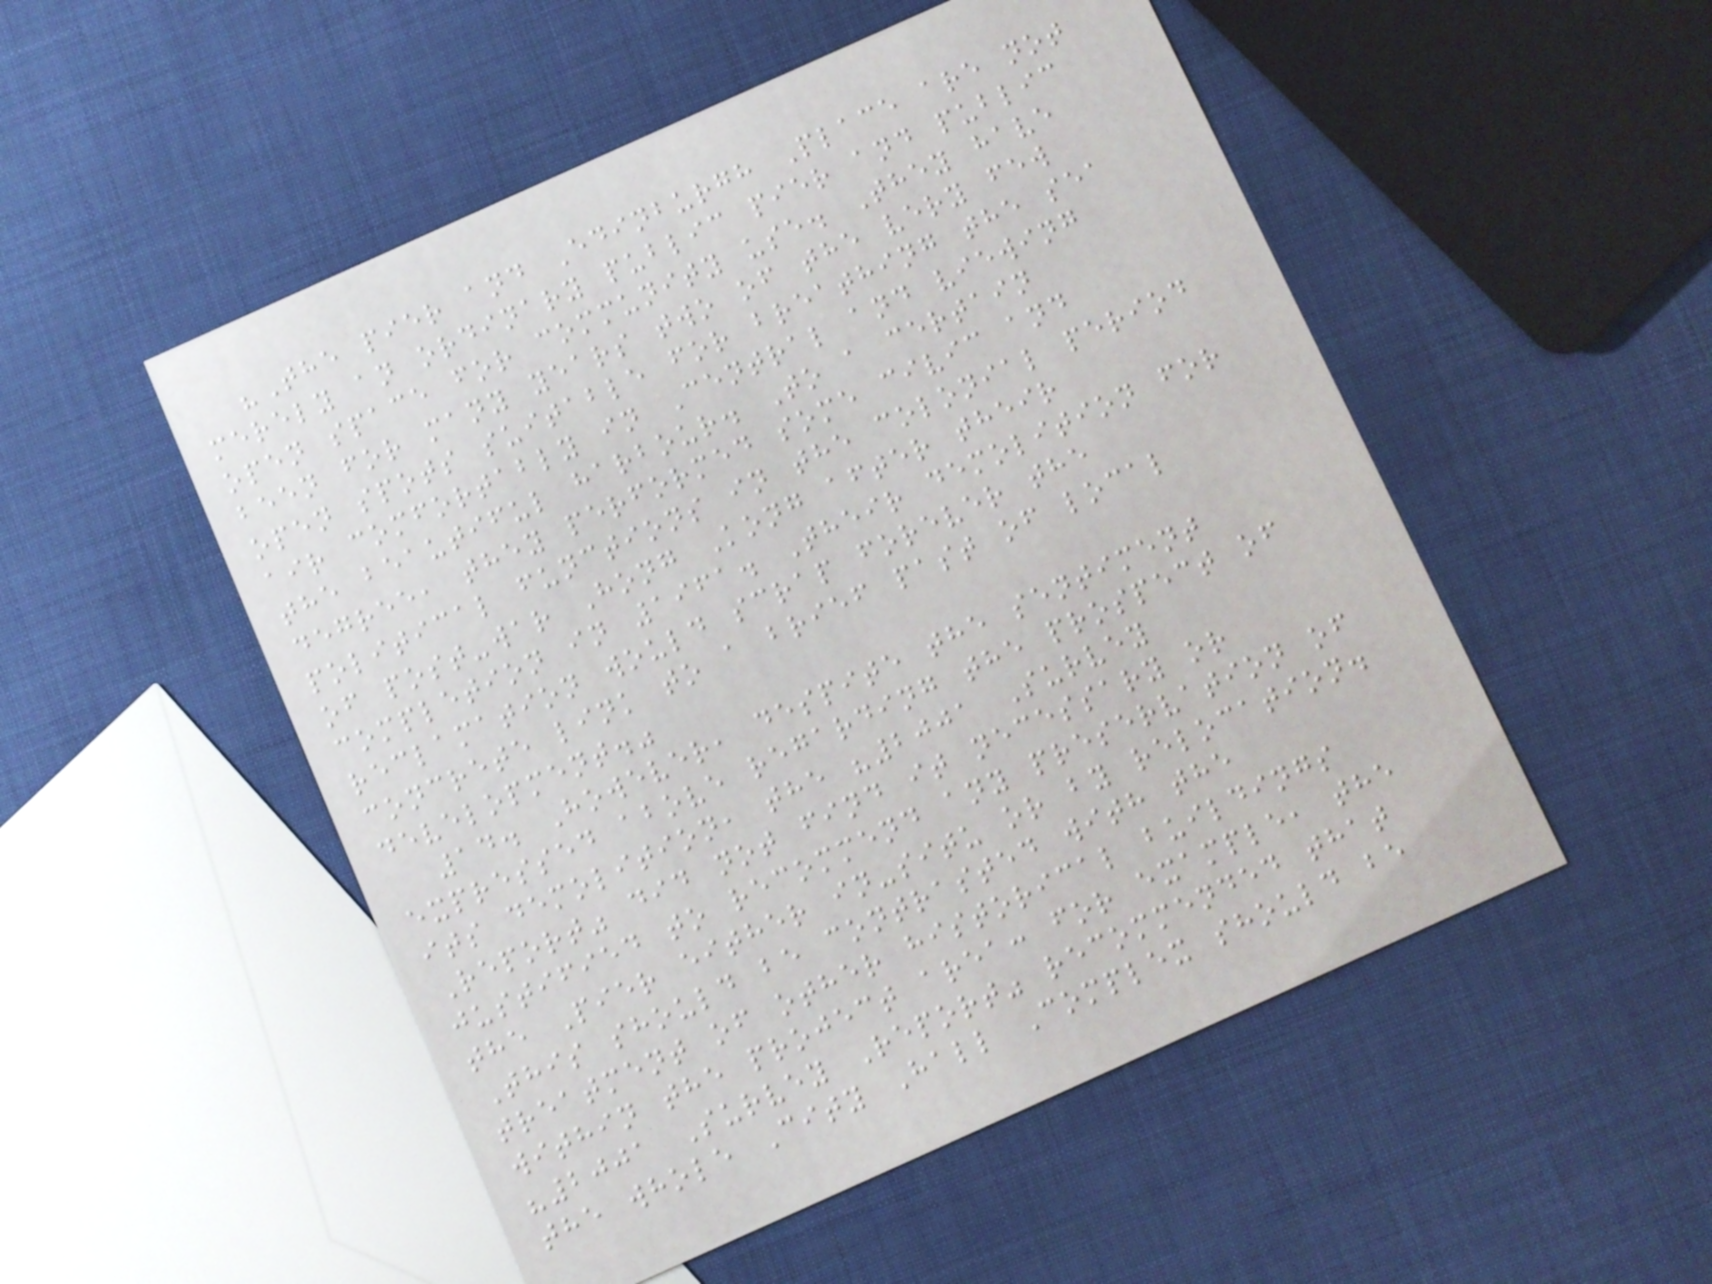"The pier and Edinburgh Place are not
merely an ordinary public pier and public
open space for community use. They have
been for many years two of the very few
open spots suitable for breathing the sea
air comfortably in Central and viewing
the beautiful harbour. To a certain
degree, they performed some civic and
political functions in the colonial period
of post-war Hong Kong after their
completion in 1961. Their demolition for
reclamation would scrap forever the
concrete link to a brief past of local
development."
14. However, despite the sentiment
expressed above regarding the prospect of
its demolition, the "2001 Survey
Report" did not find it necessary or
justified to recommend any preservation of
the Pier either in-situ or by relocation.
This should be contrasted with the
treatment of other historical buildings
within the project area: for example, the
"2001 Survey Report" recommended that
the whole City Hall Complex should be
